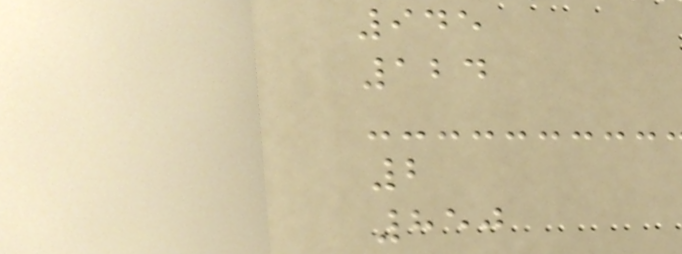945
124
2
850
